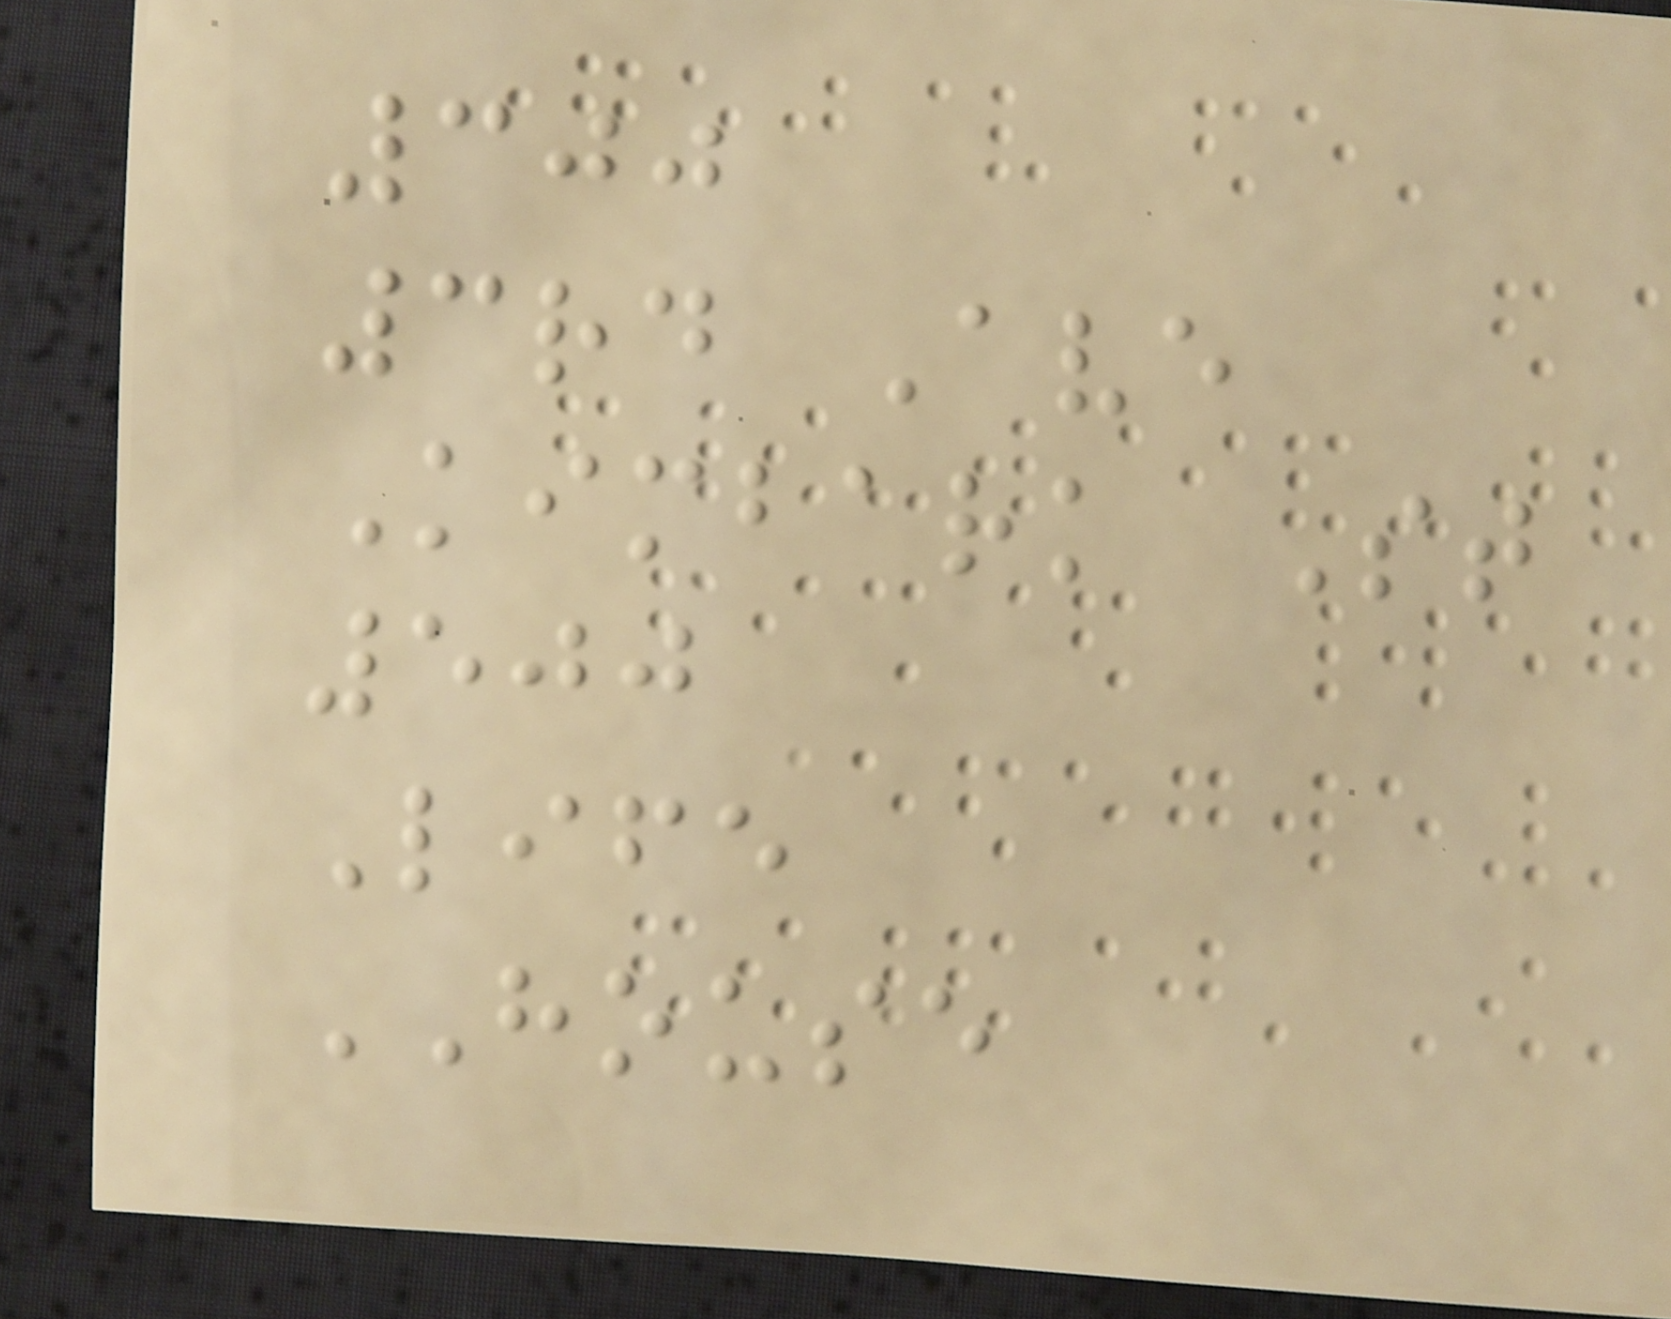300
3rd Ave
Kimbark St
500
Life
HOUSE
